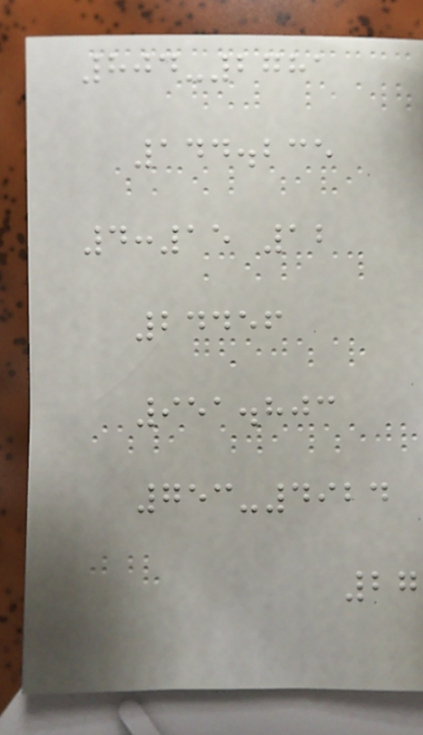804-2781
144.235
4:15 12
24456
951.803
753-4924
27
